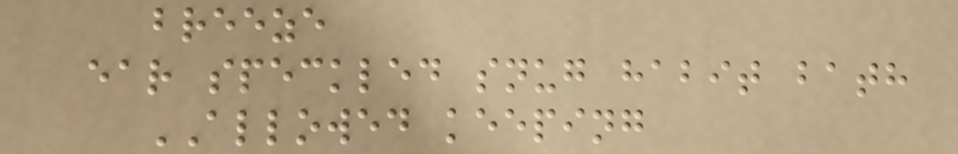breeze
ear speckled snug habit bath
ALLOWED keeping
